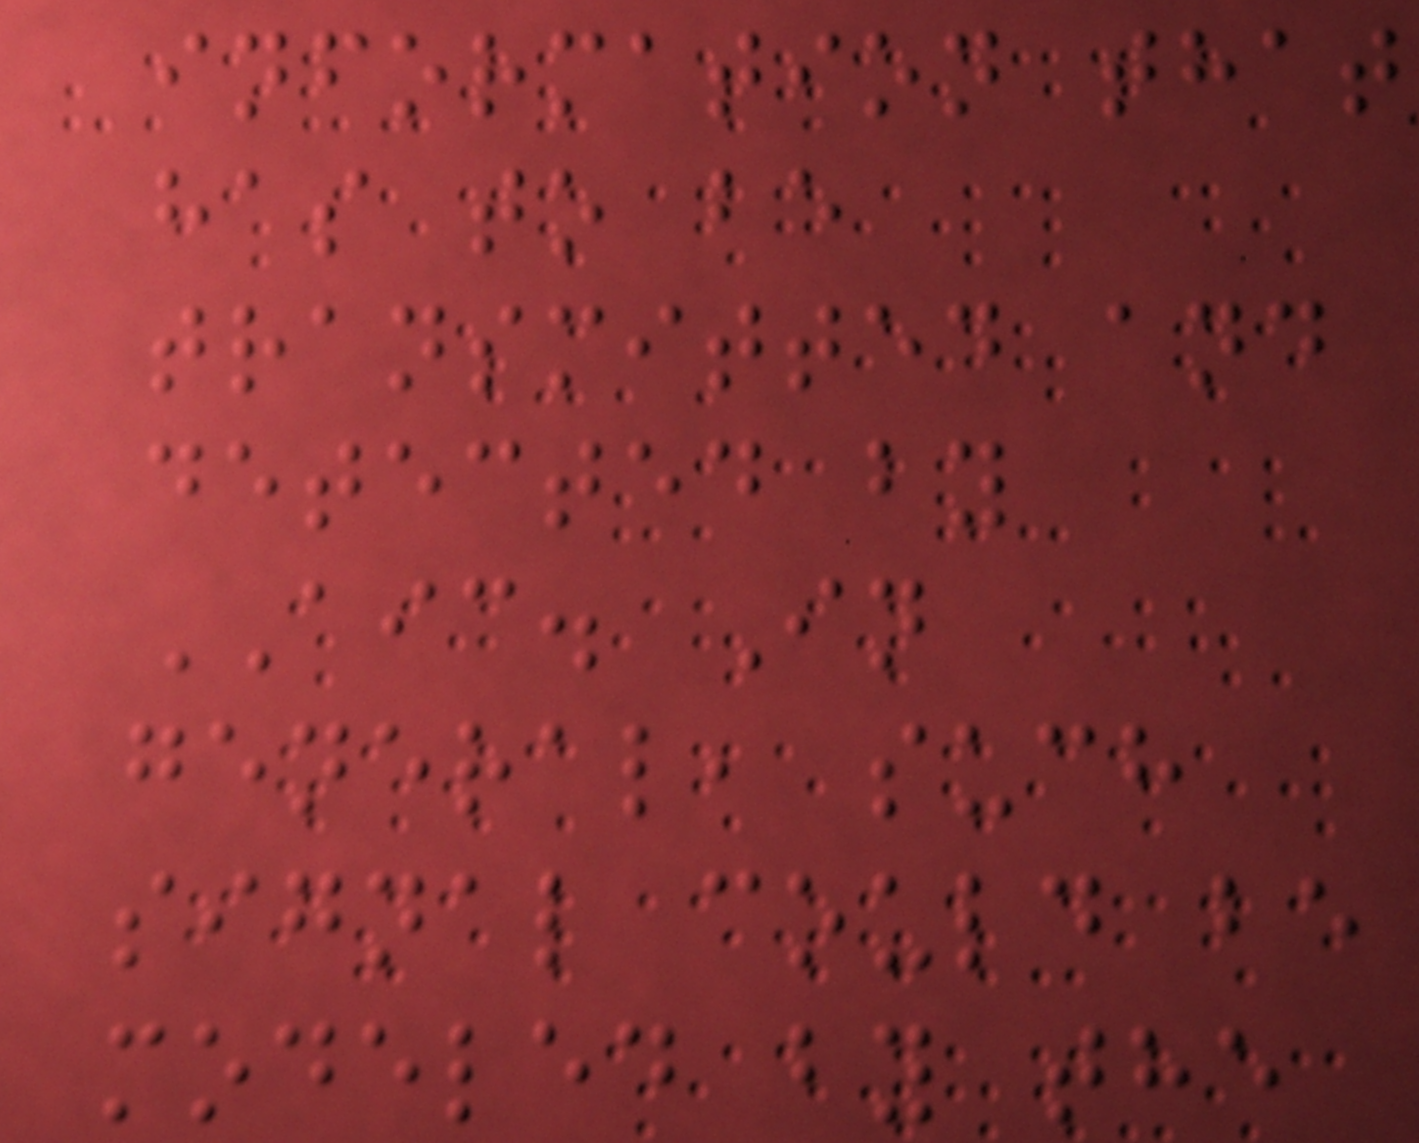information that
has to be
transmitted and
detected by
AIC. In
general, such
signal could be
modeled by the
